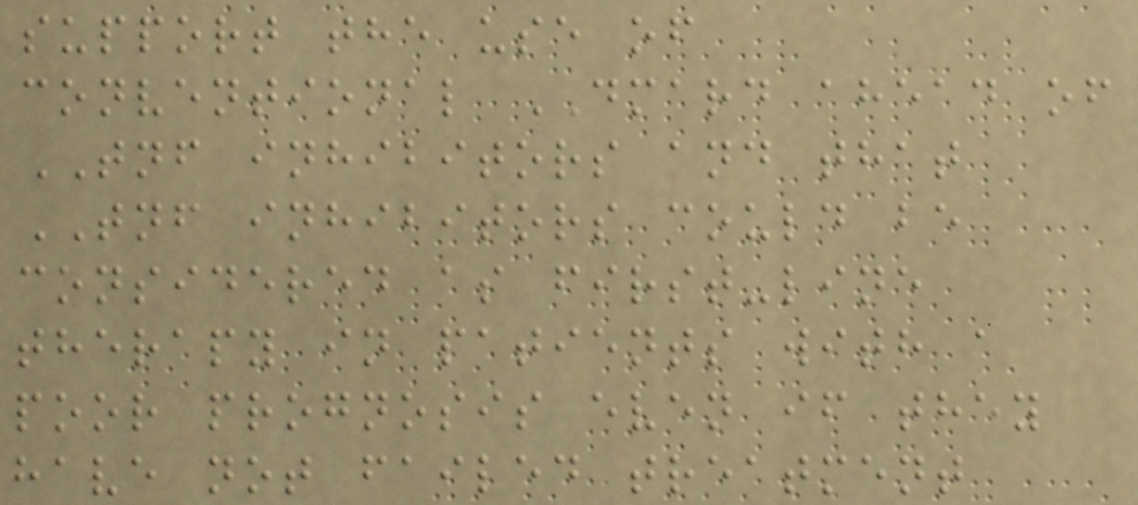support the use of
conventional DMARD ahead of
TNF inhibitors and that
TNF inhibitors could be
considered as first-line
therapy in patients with a
poor prognosis even if they
have not failed treatment
